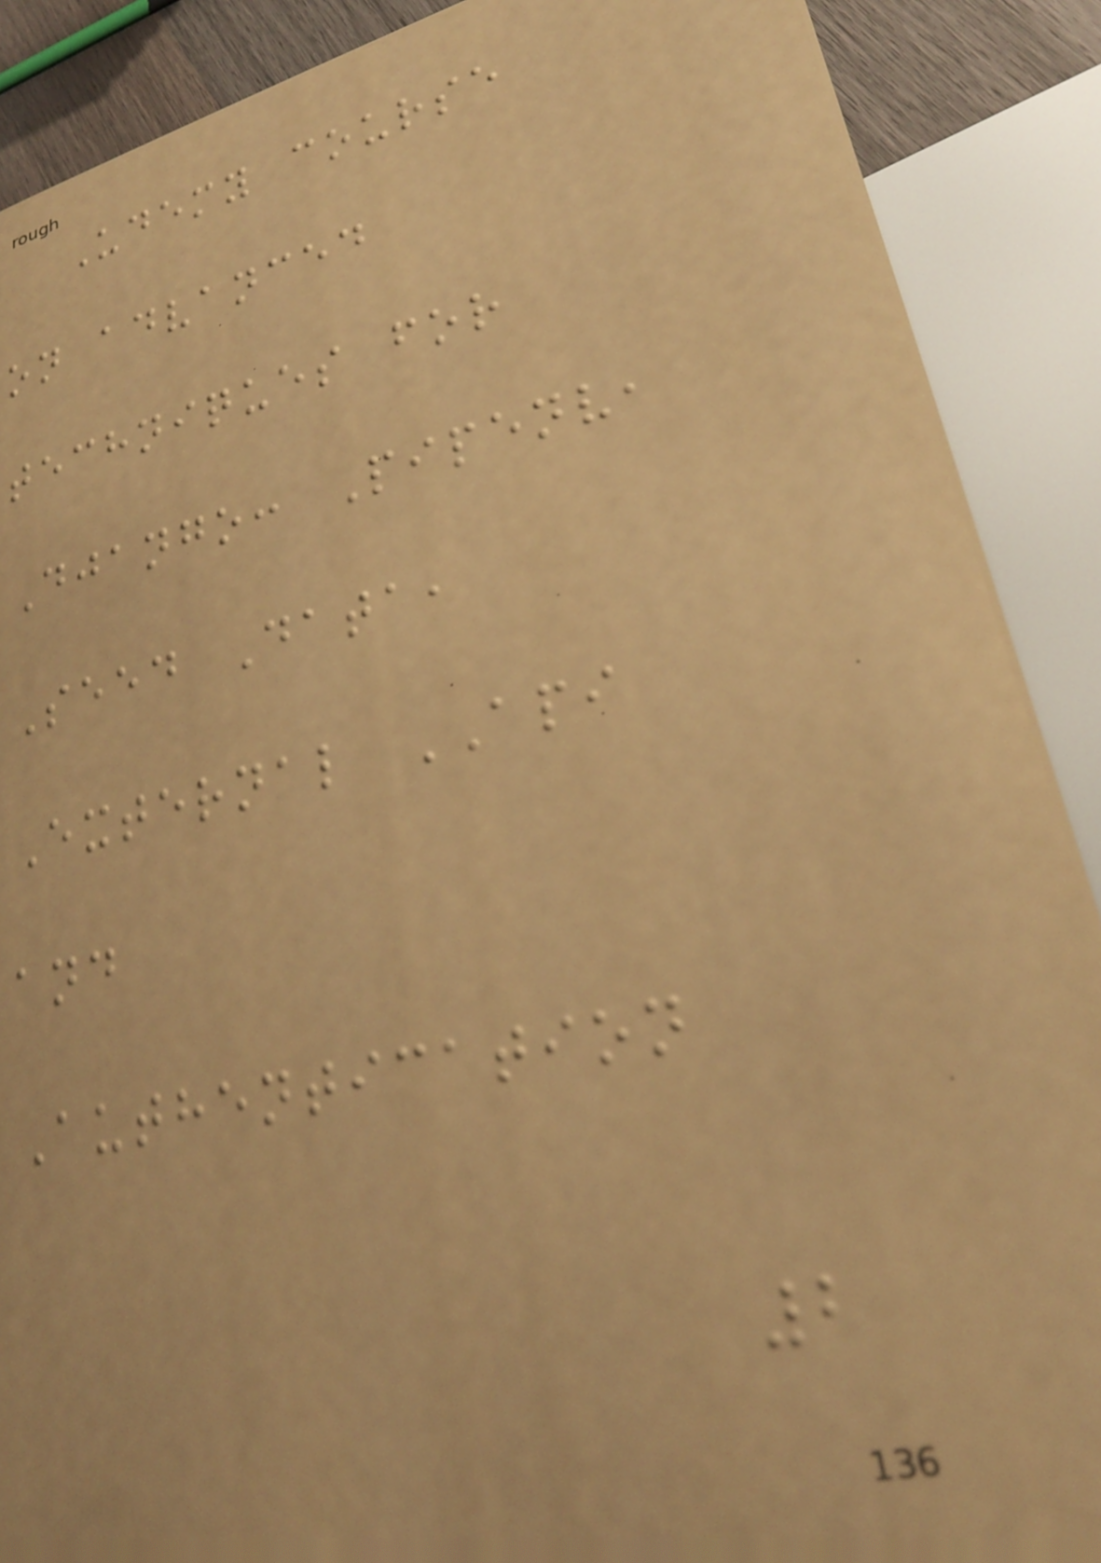Udemy course
on advanced
techniques for
Django: Pipenv,
Seed Data,
External API
and
Authentication
2
